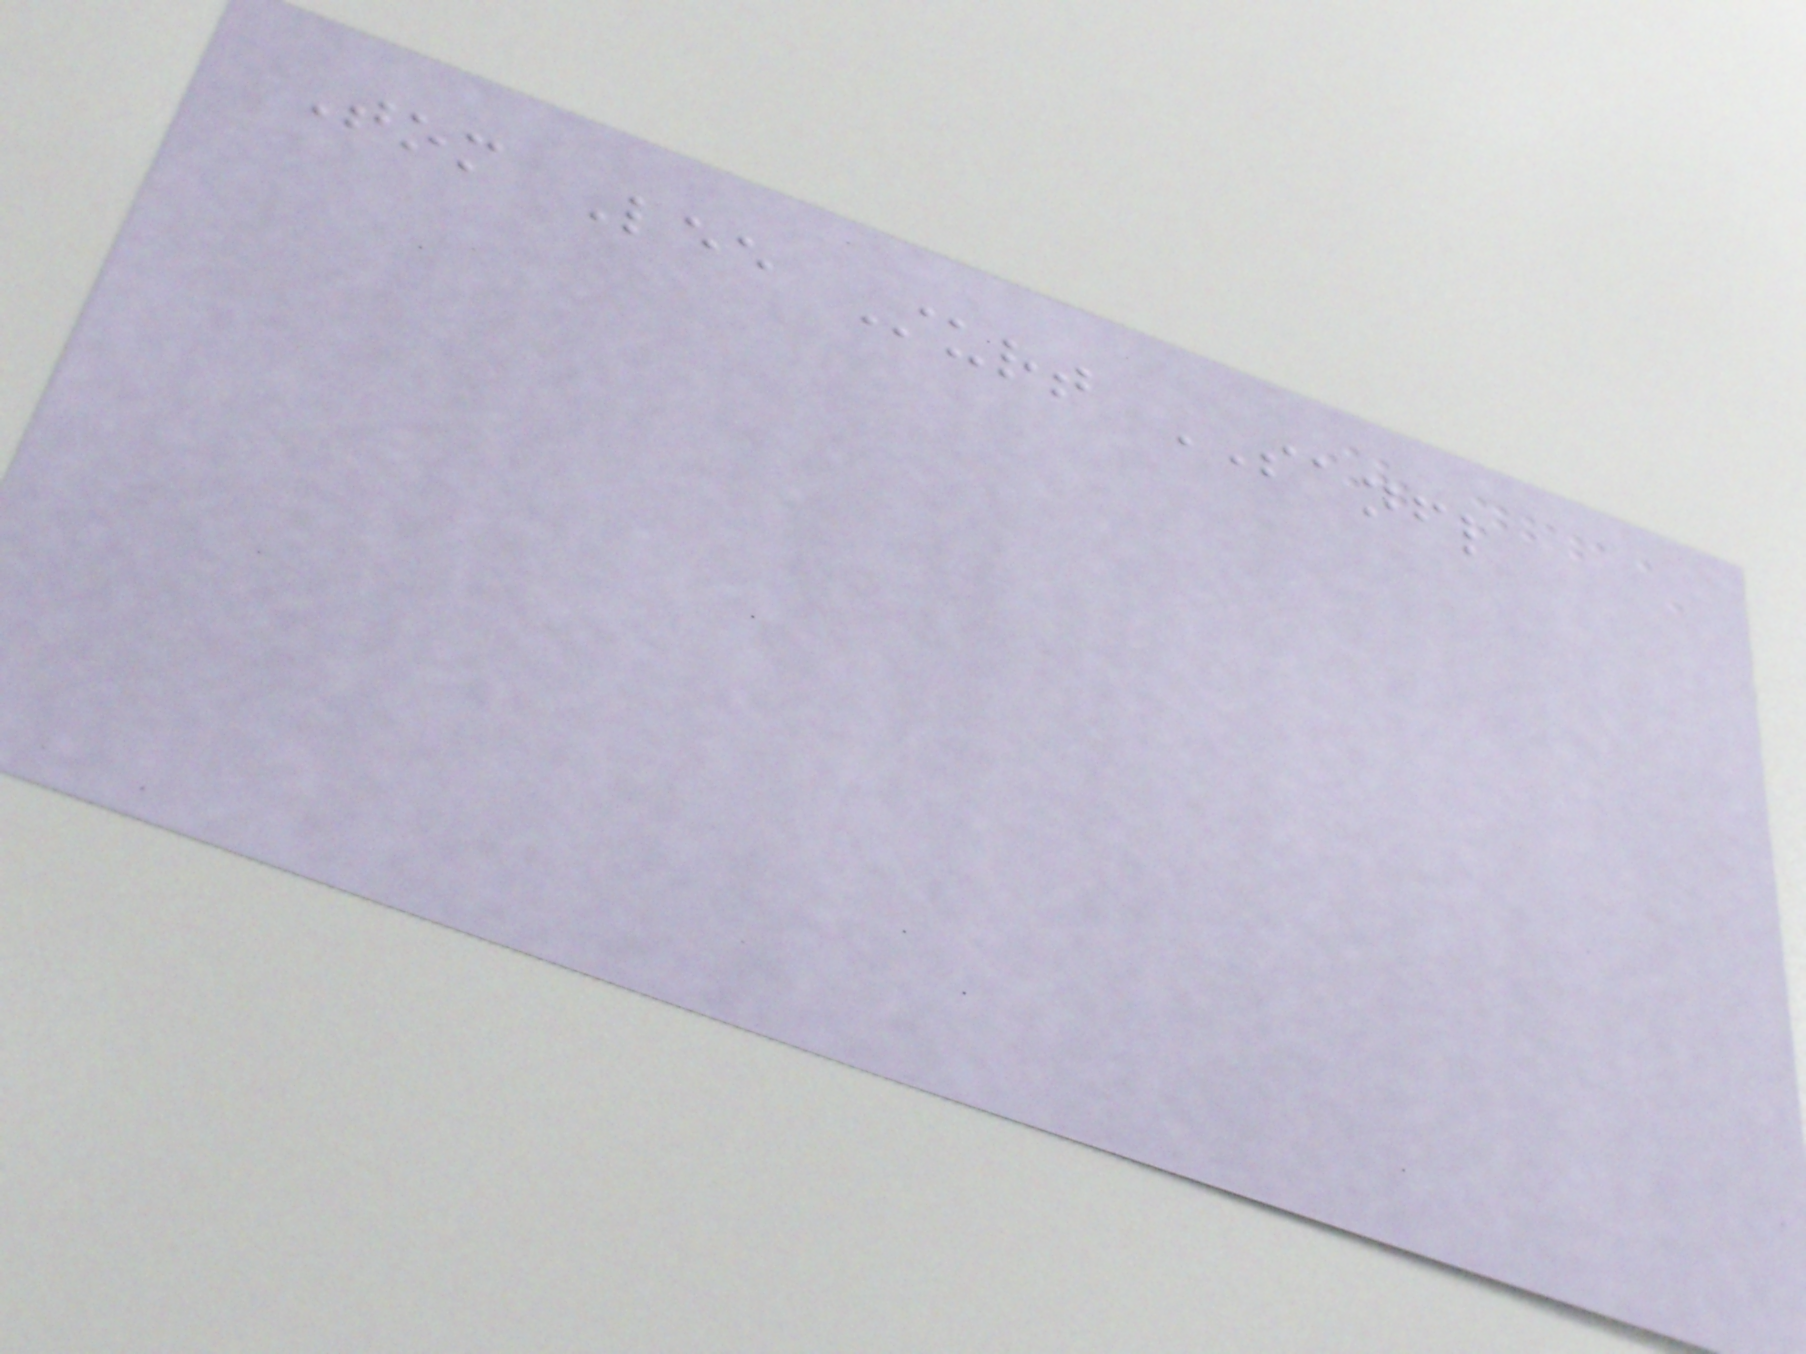Tom Lee Sturt SANFL
